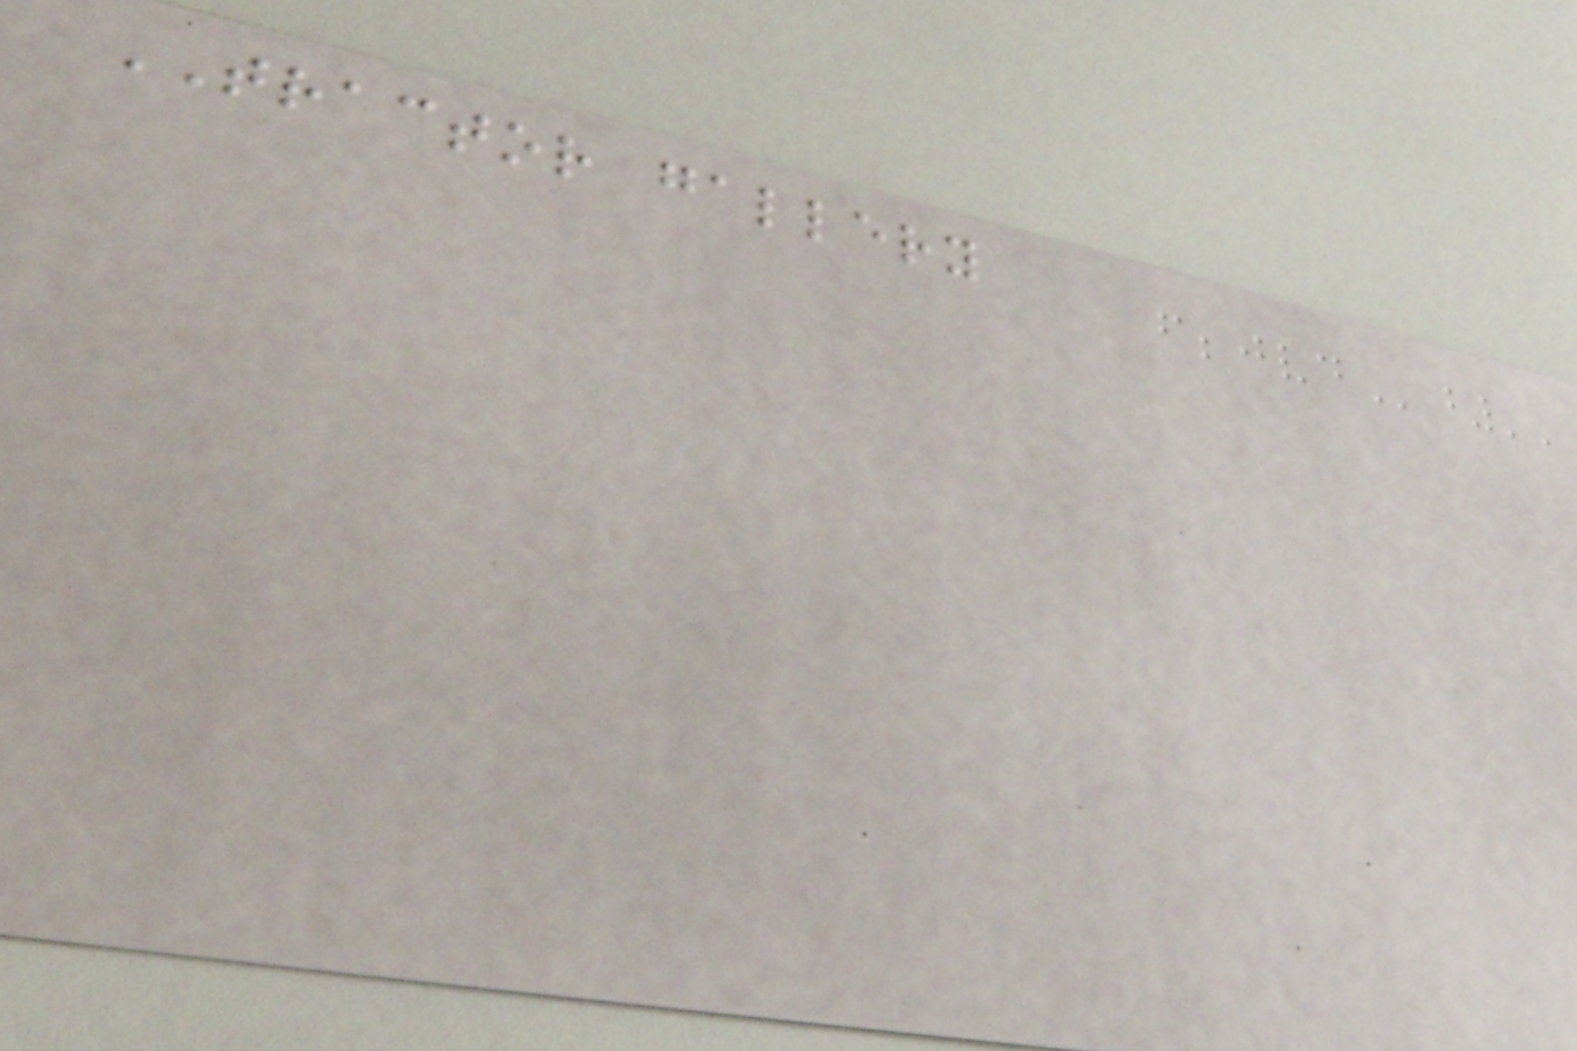TRACTOR gallery
